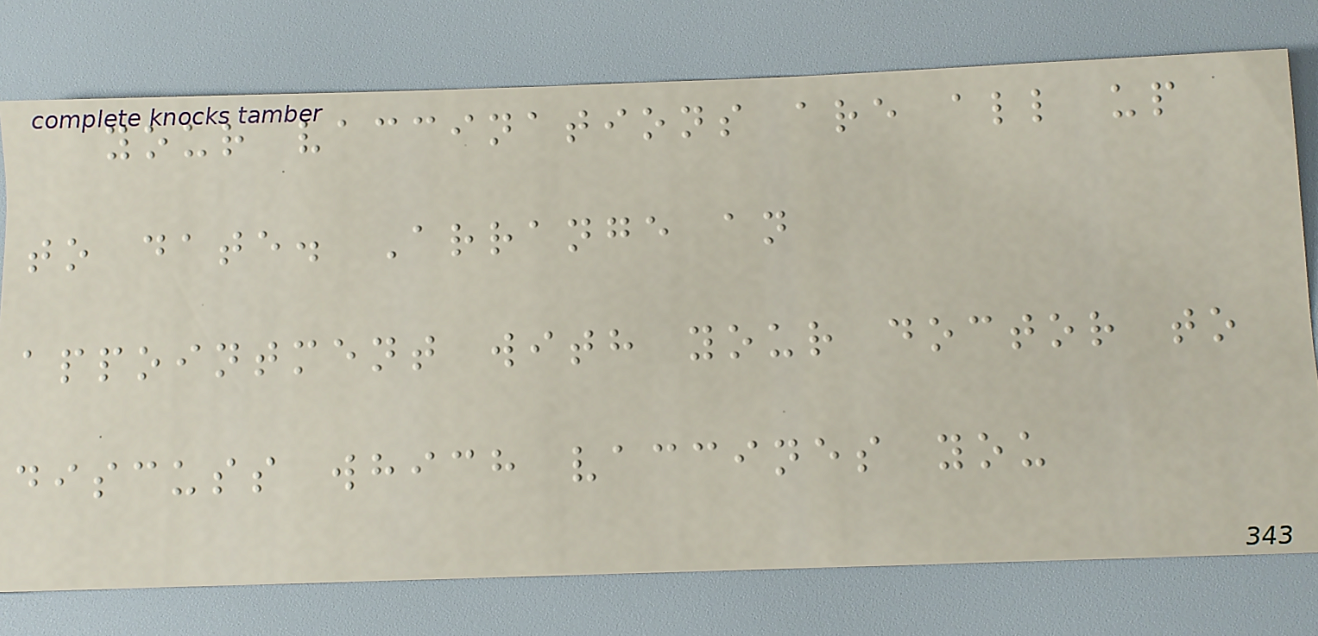your vaccinations are all up
to date. Arrange an
appointment with your doctor to
discuss which vaccines you
